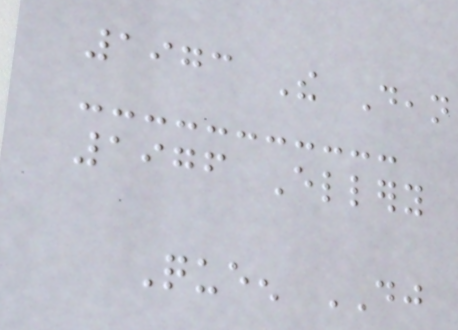1973 The Dean
1976 Ellery
Queen DJ
